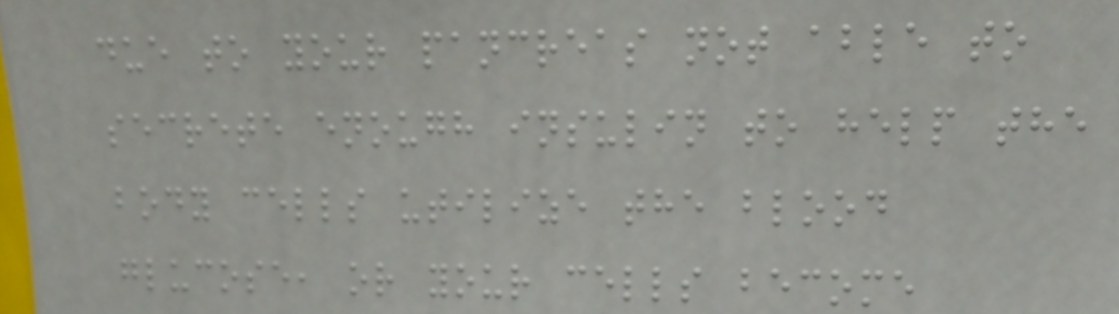due to your pancreas not able to
secrete enough insulin to help the
body cells utilize the blood
glucose, or your cells become
